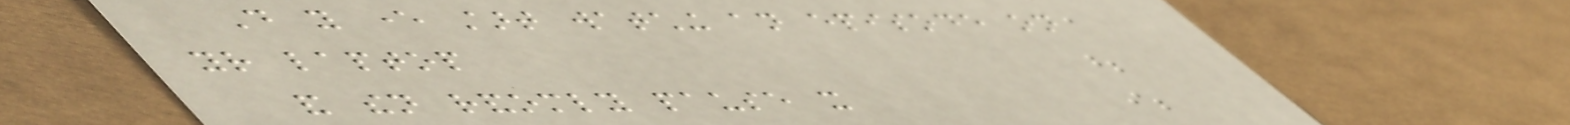Do you ever start watching an episode on
your laptop
and then randomly pause it
